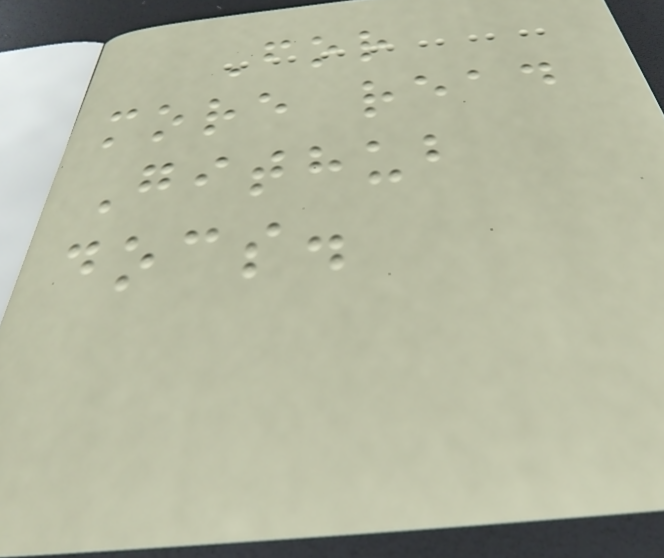For
more read
Github
docs.
